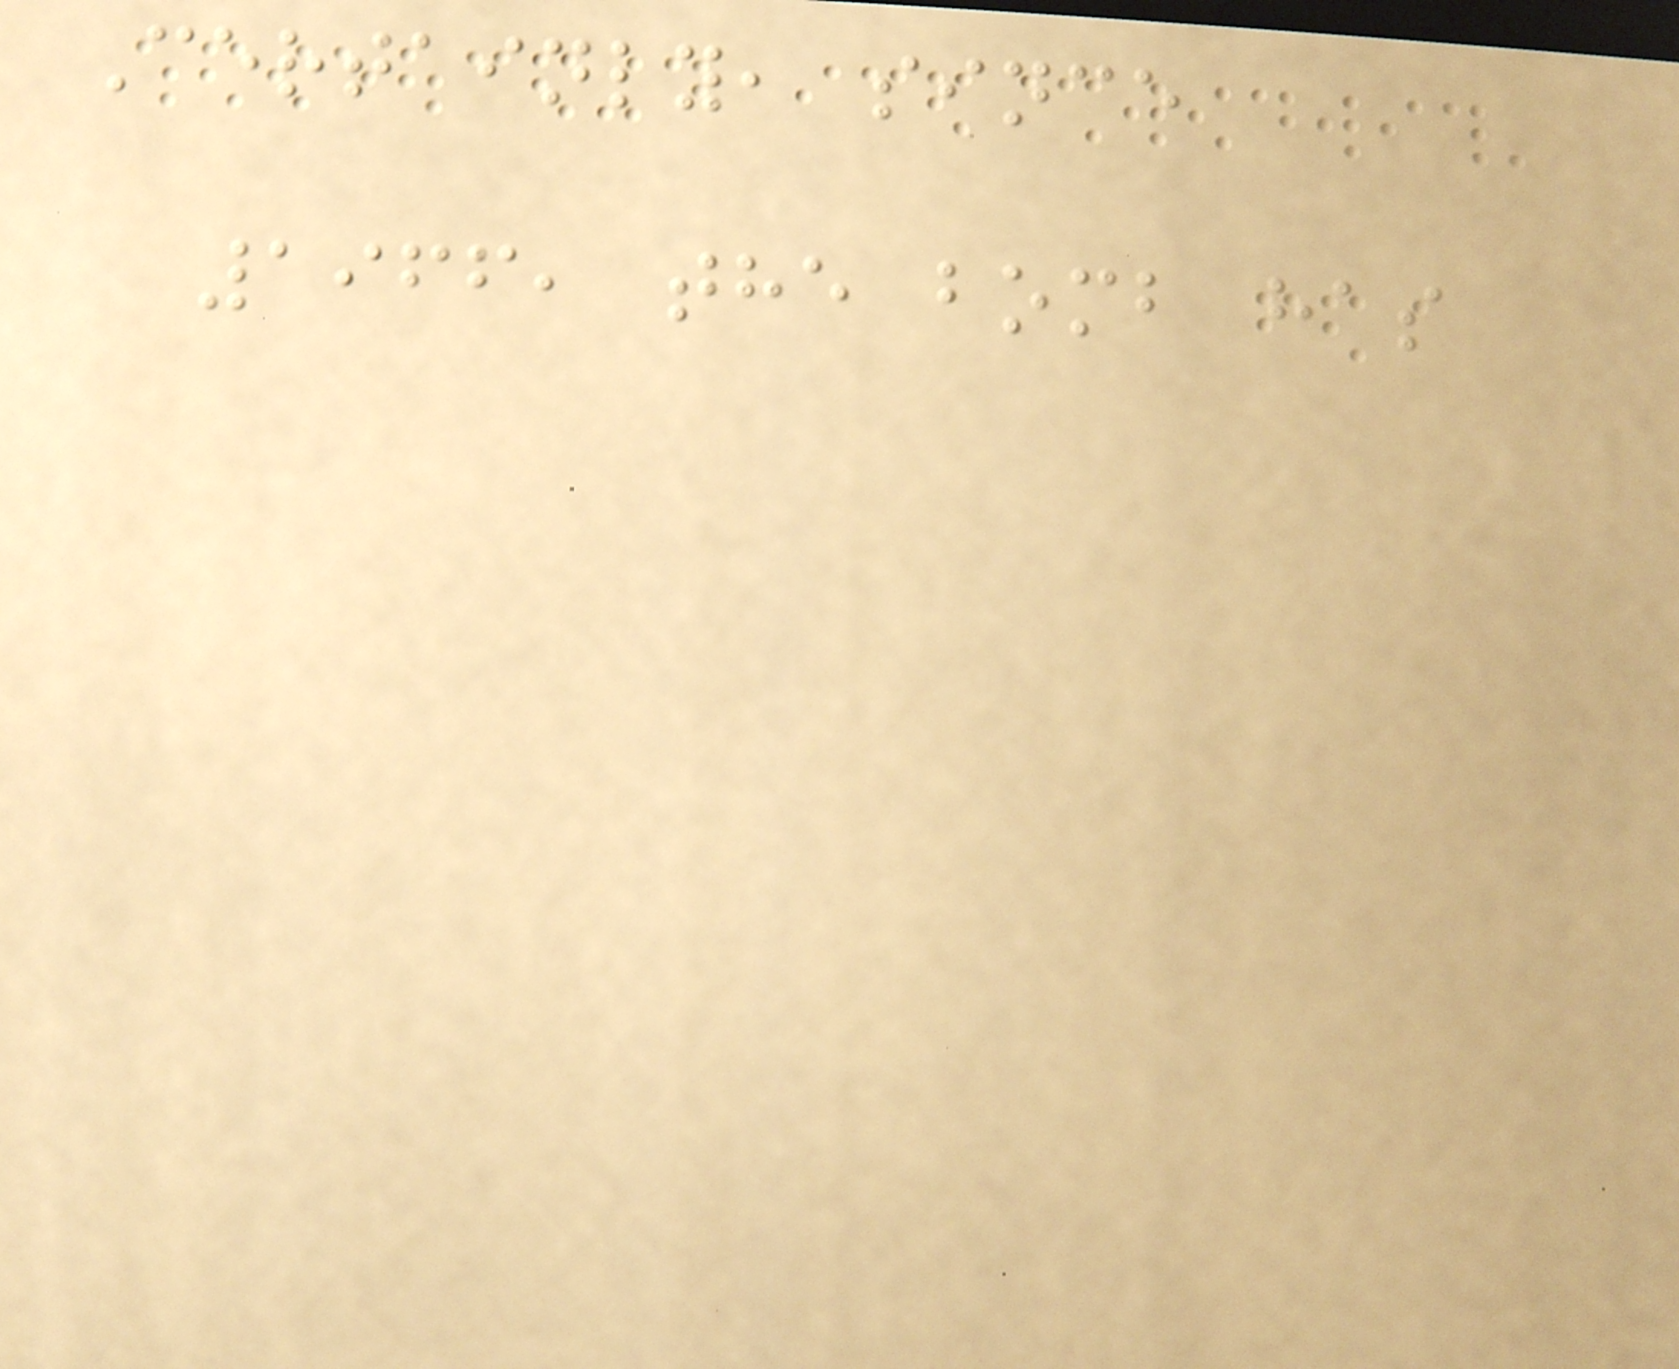Certainly, since
1966, the bomb has
